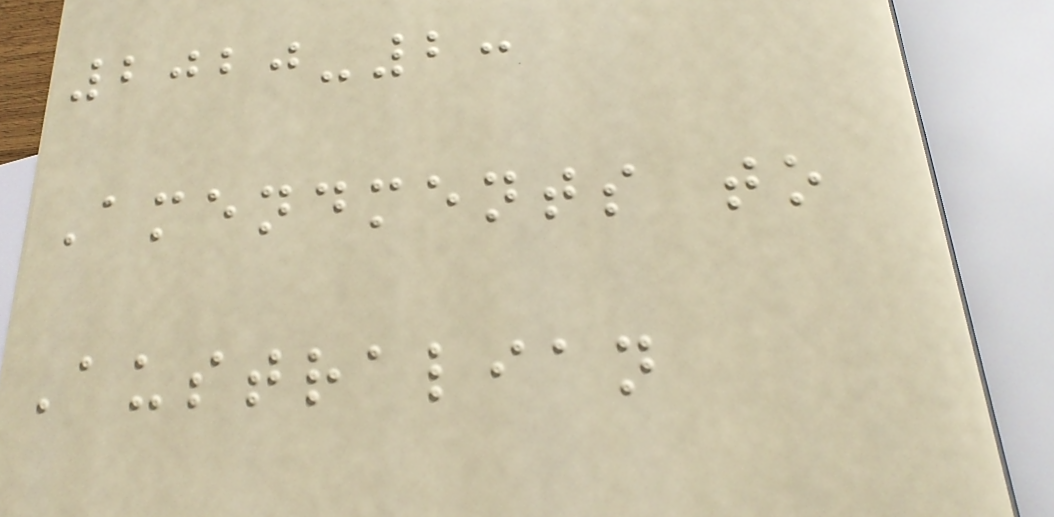2020-2:
Amendments to
Australian
